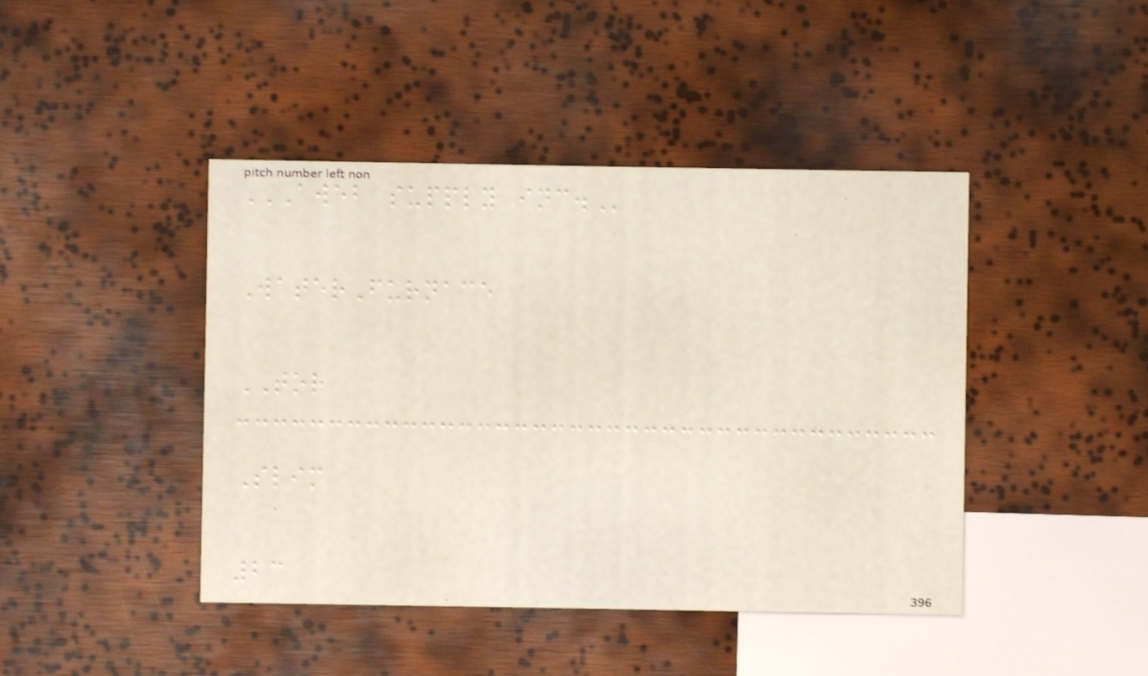AWEB SUPPLY INC.
WaterFurnace
TOR
Slim
23
